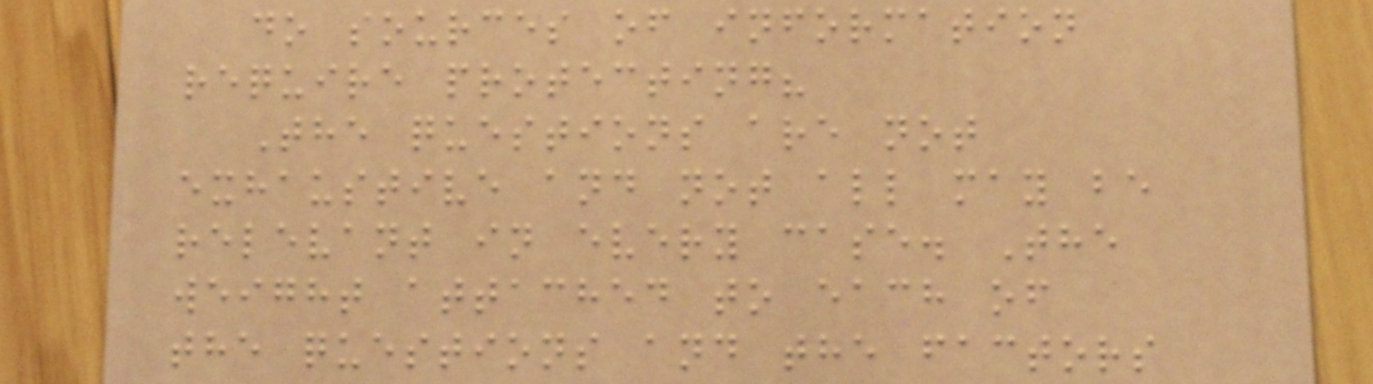do sources of information
require protecting?
The questions are not
exhaustive and not all may be
relevant in every case. The
weight attached to each of
the questions and the factors
